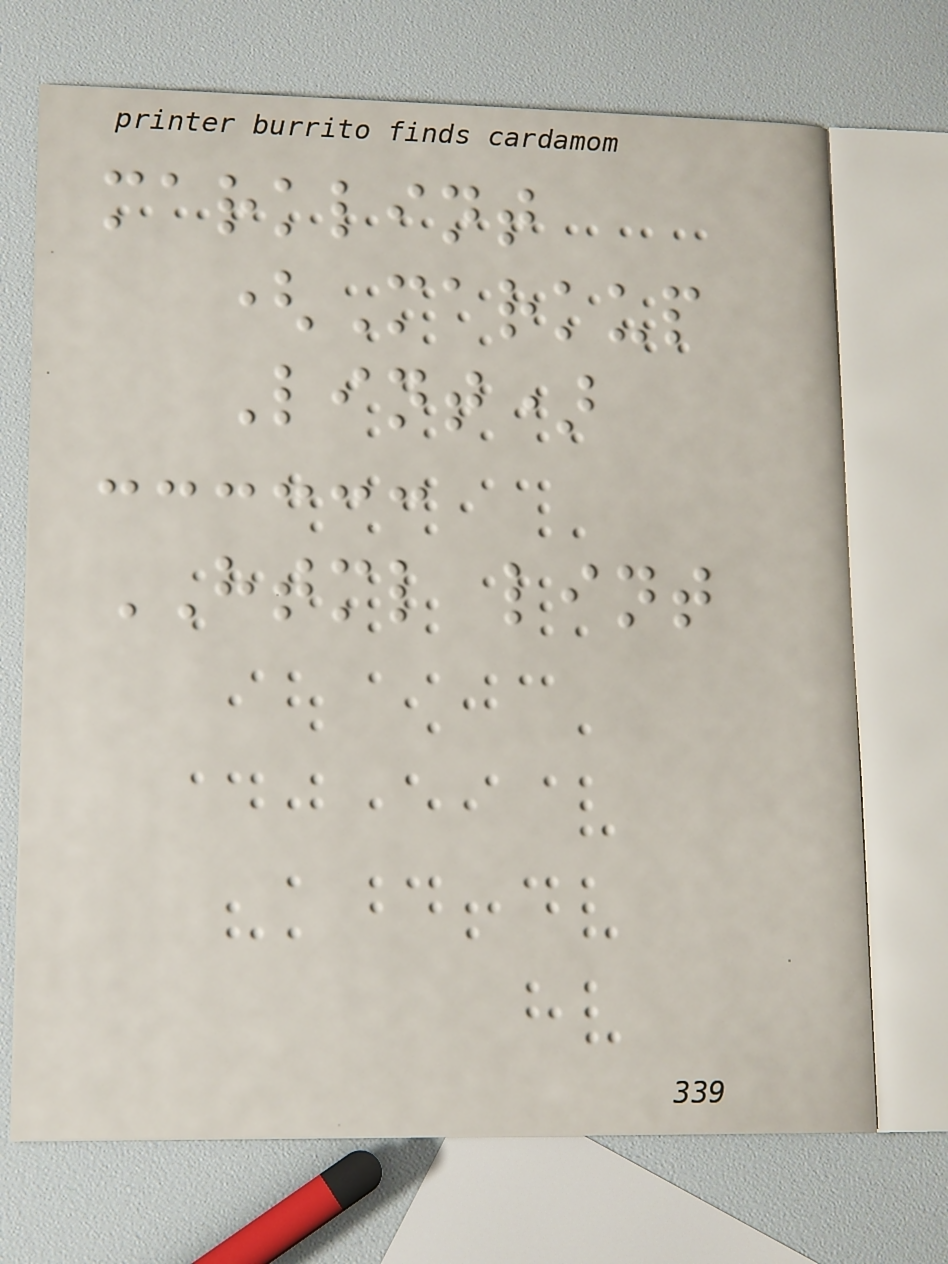marklint
(Markup
Lint)
HTML lint
